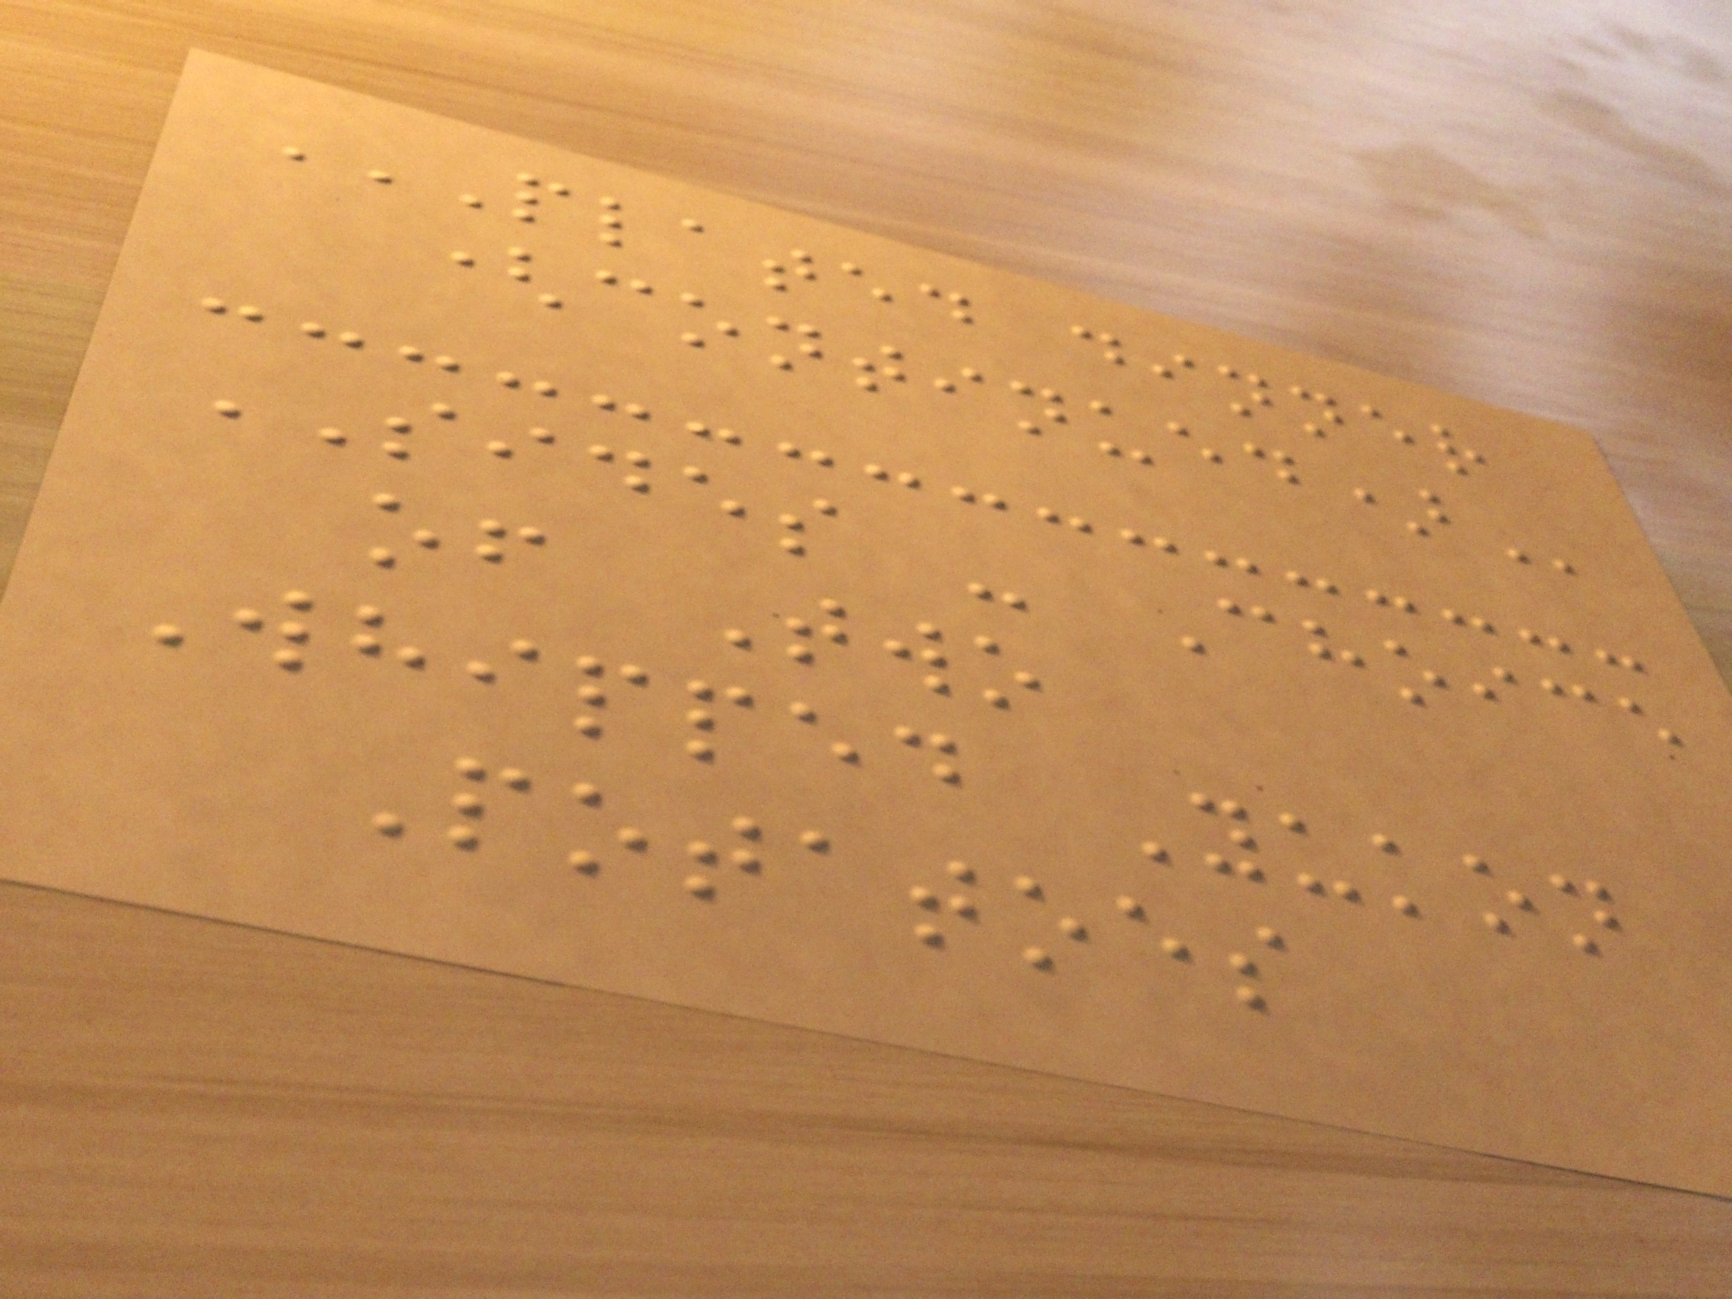PLATED DINNER
(CONTINUED)
SIDES - Choice
of Two
Whipped Yukon
Potatoes
